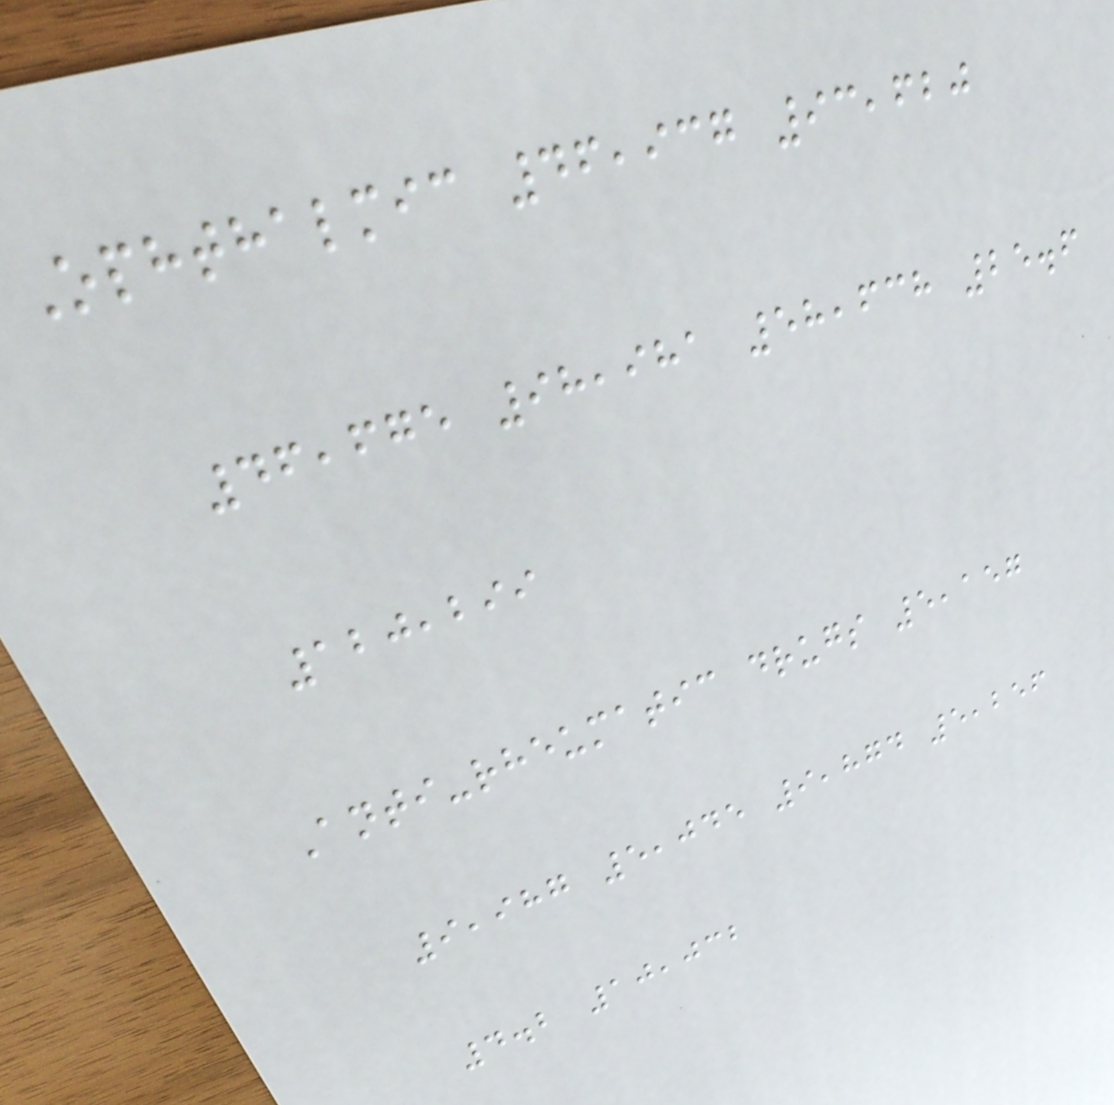Ophthalmic 46,937 93,620
46,675 98,981 58,638 25.6
120,299
Anti-rheumatic drugs 5,157
9,987 5,045 9,874 5,256
4.2 10,032
